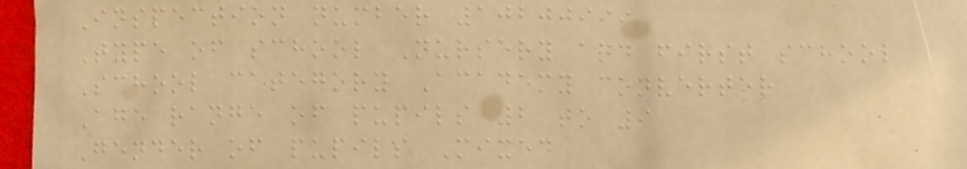Inspection number 10200999
Type of school Nursery and first school
School category Academy converter
Age range of pupils 2 to 9
Gender of pupils Mixed
